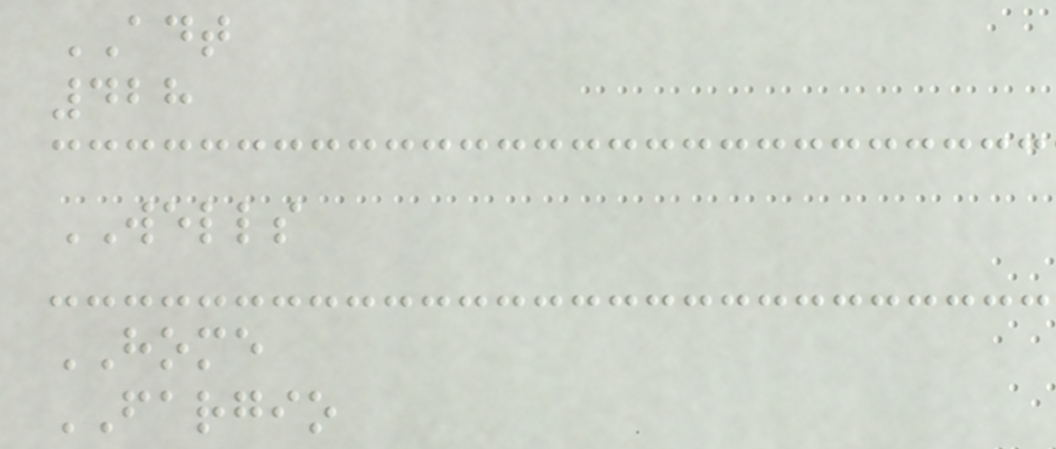ADT
428
WELLS
HOME
FARGIO
